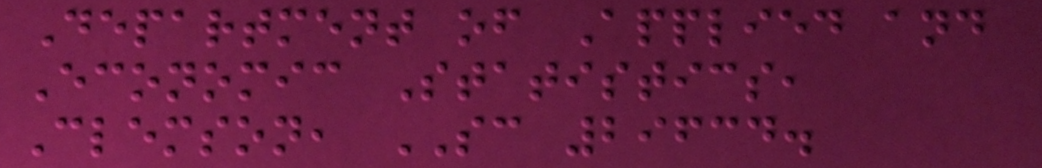Department of Applied and
Economic Statistics,
Clemson, SC 29634.
